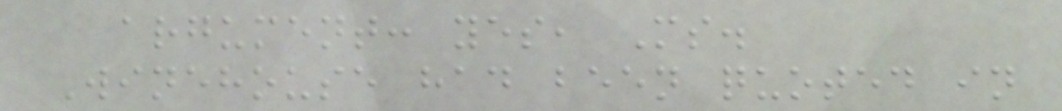argument: yes, Ms.
Winehouse had been quoted in
